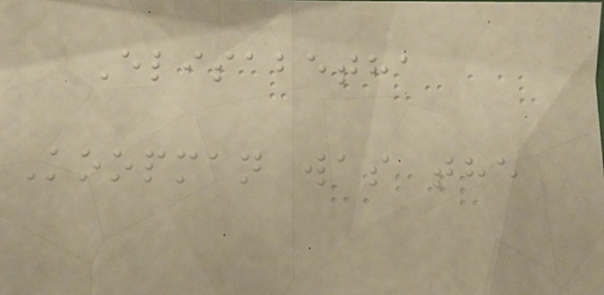Elisabetha
Koopman was the
